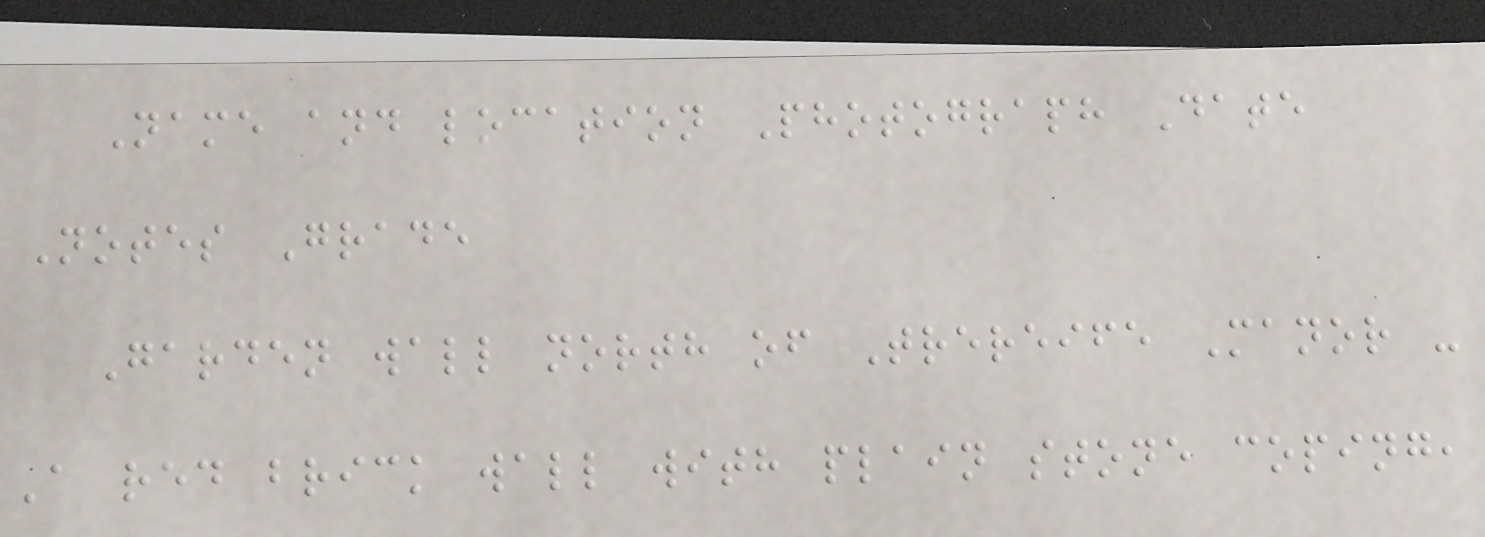Name and location Photograph Date
Notes Grade
Garden wall north of Trereife Manor -
A red brick wall with plain stone coping,
